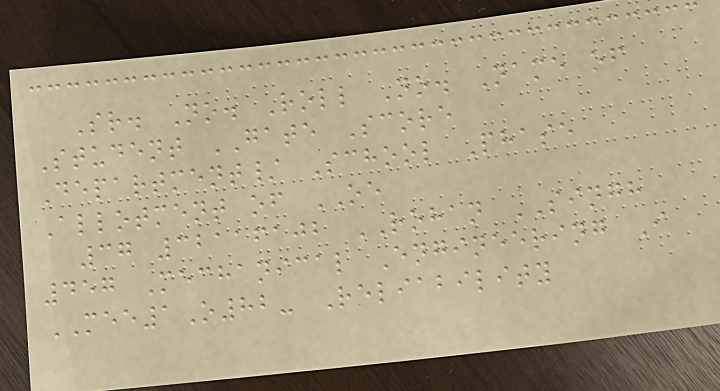Sr. No. Roll No. Name of
Student GATE Score
Department/ School Phase
Allotment of OE
37 32116102 ROHAN SINGH
457 Mechanical Engineering I
MEE1O82- Reliability
